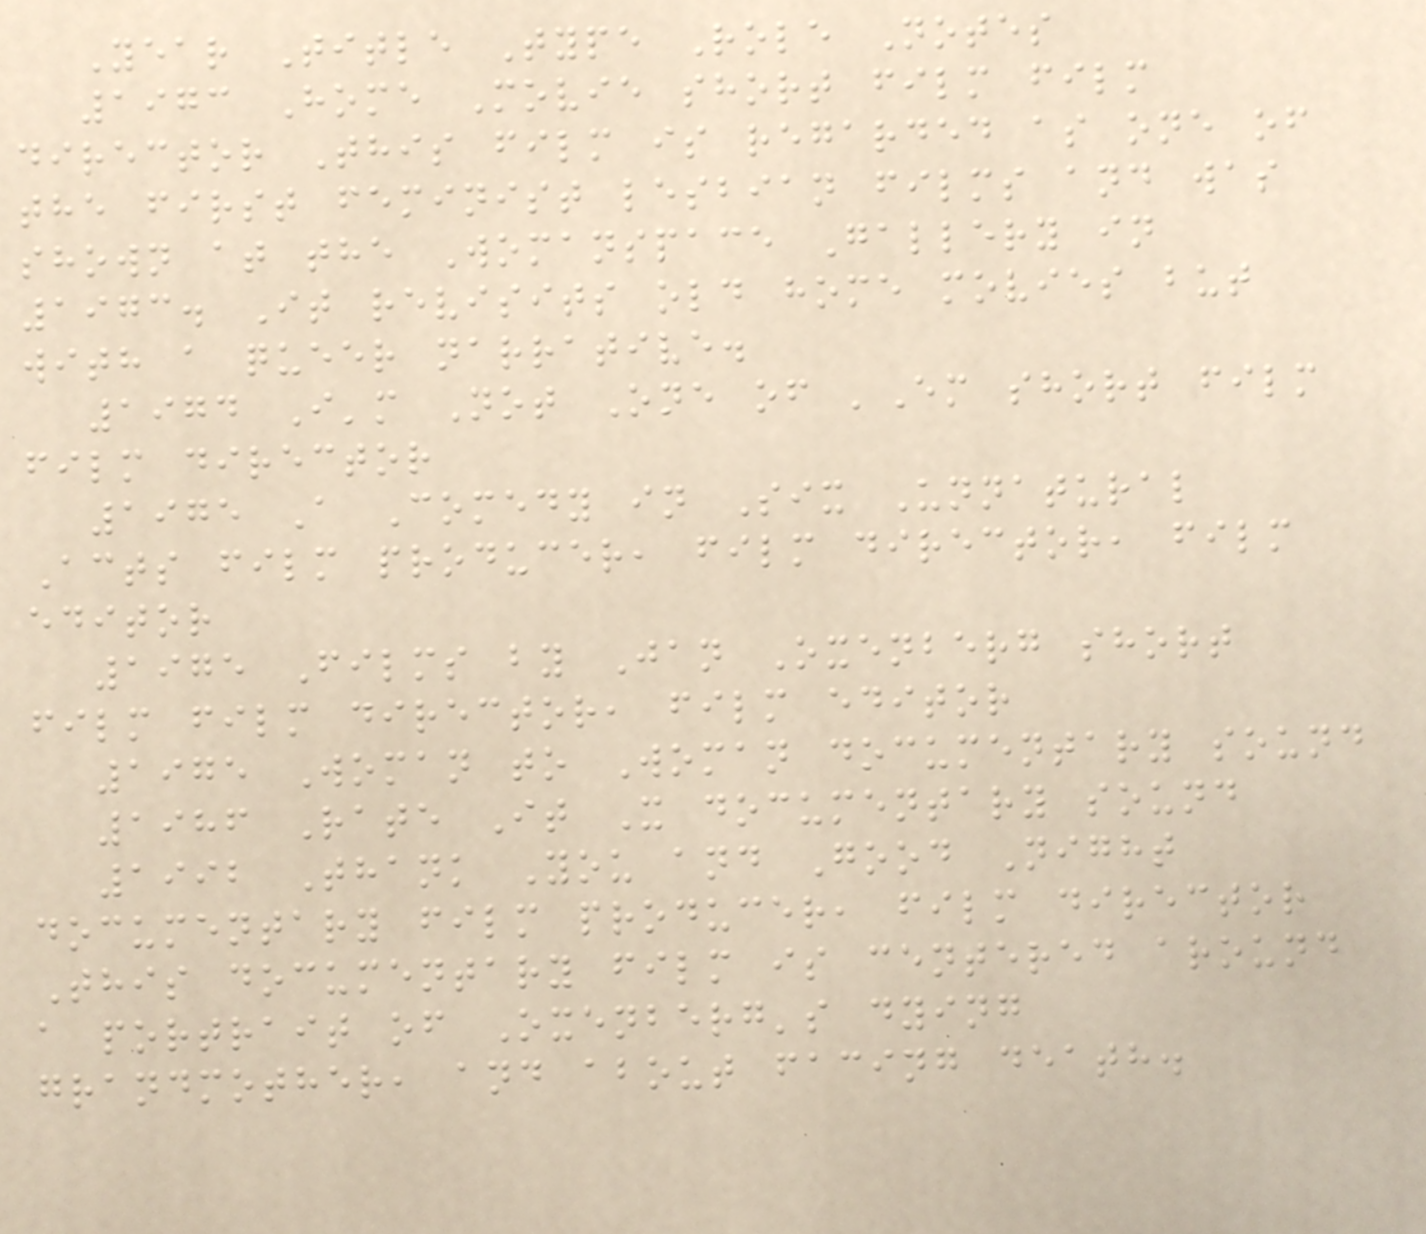Year Title Type Role Notes
1973 Home Movie short film film
director This film is regarded as one of
the first feminist lesbian films and was
shown at the Womanspace Gallery in
1973. It revisits old home movies but
with a queer narrative.
1974 I'm Not One of 'Em short film
film director
1975 A Comedy in Six Unnatural
Acts film producer, film director, film
editor
1975 Films by Jan Oxenberg short
film film director, film editor
1975 Woman to Woman documentary sound
1986 Rate It X documentary sound
1992 Thank You and Good Night
documentary film producer, film director
This documentary film is centered around
a portrait of Oxenberg's dying
grandmother, and about facing death.
